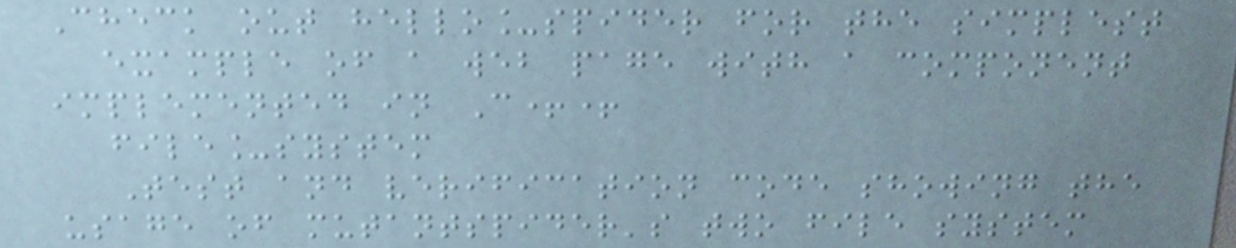Check out hello_spider for the simplest
example of a web page with a component
implemented in C++
file_system
Test and verification code showing the
usage of mutantspider's two file system
